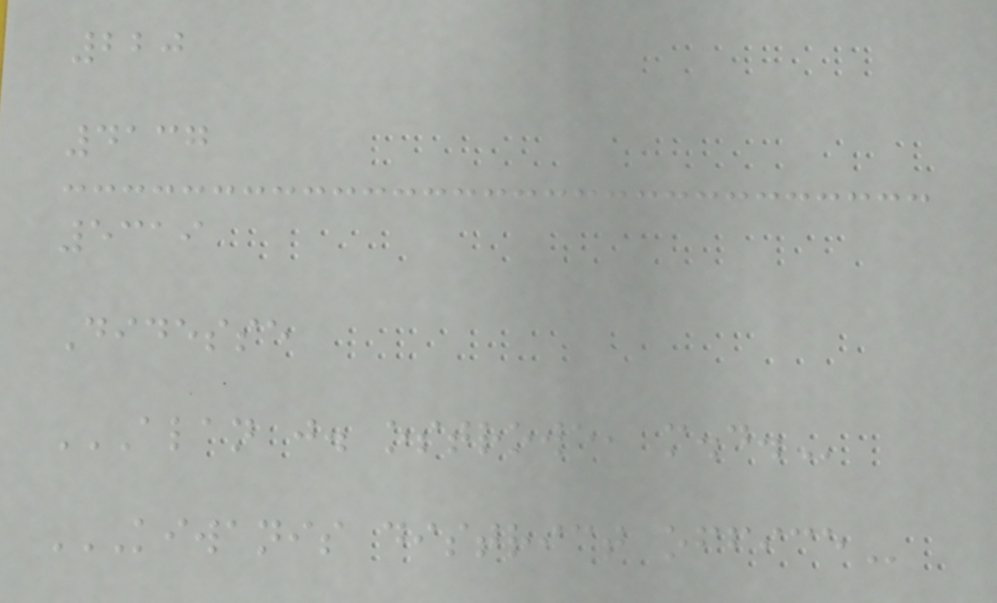220
4137
5319
Didesse
ALAN J. OSTROWE, M.D.
KIWANIS DISTRICT OFFICE
